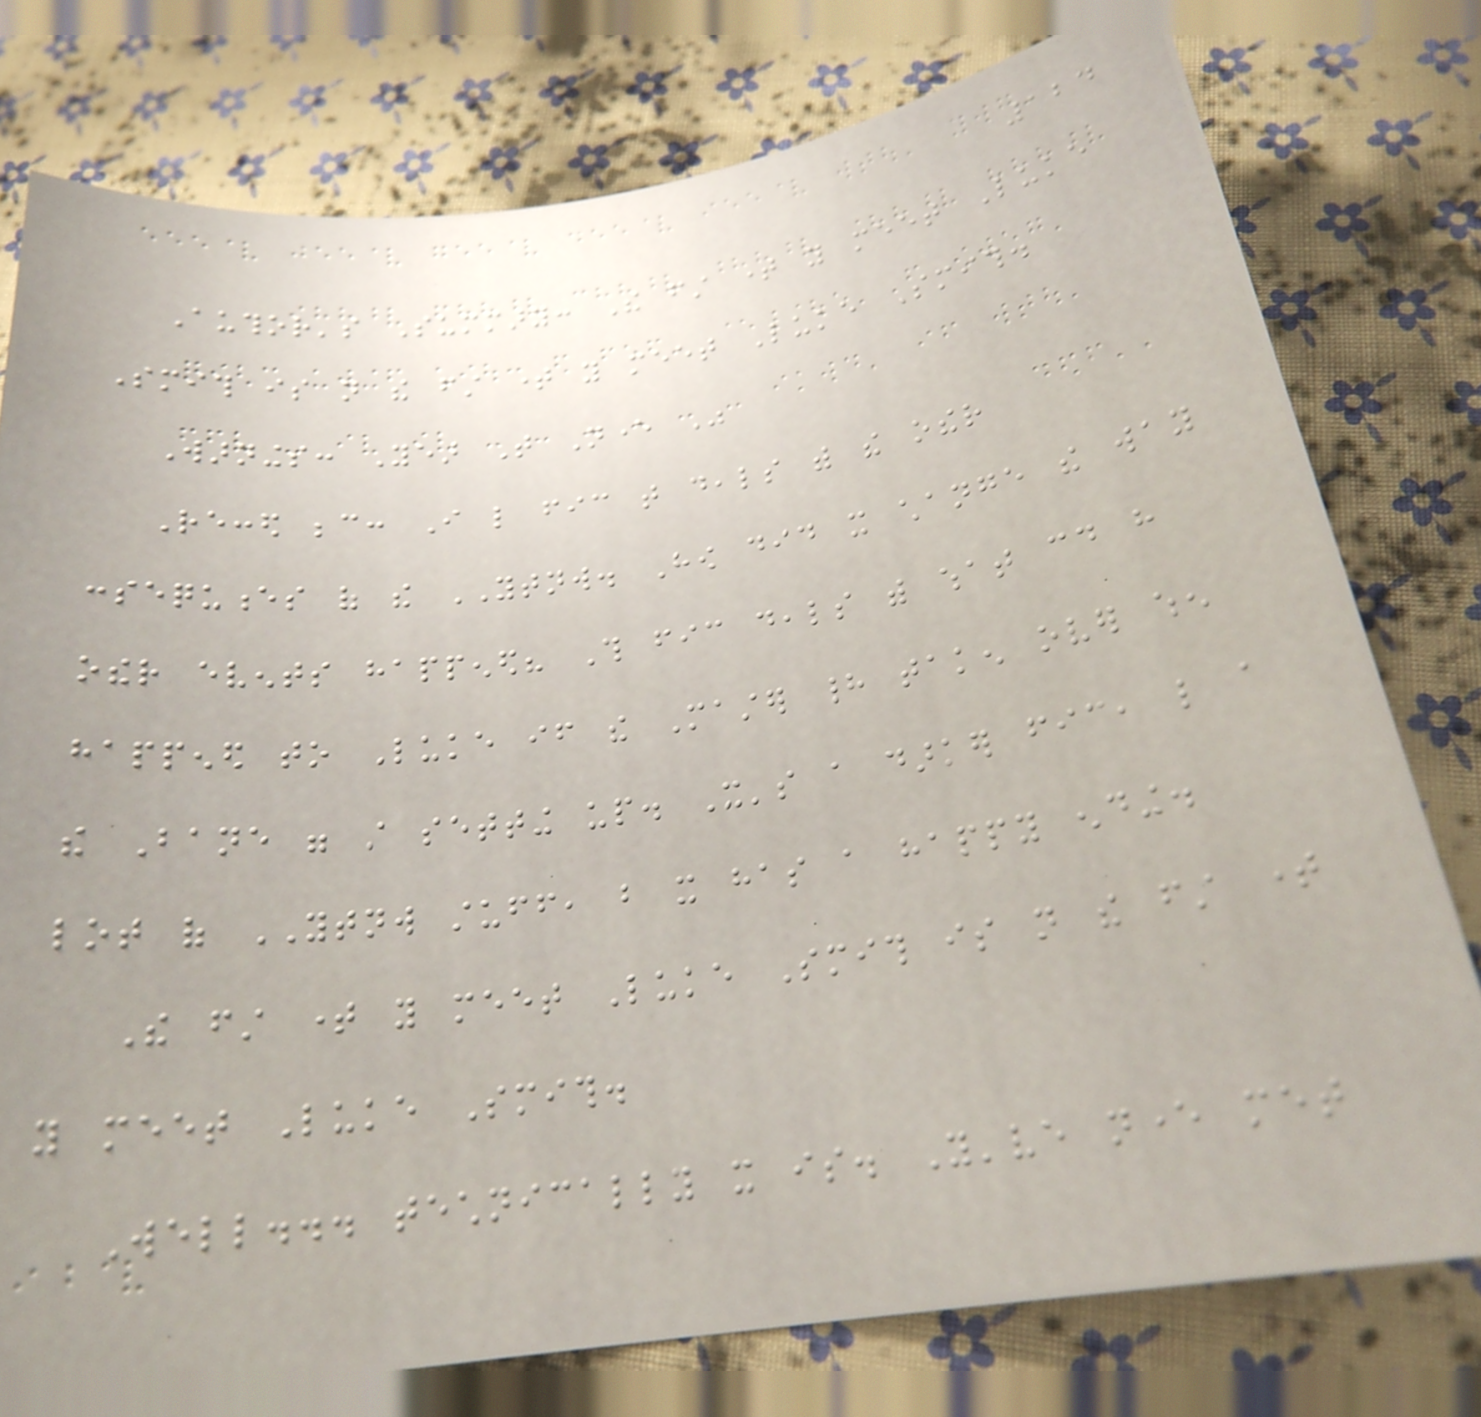124
Author's Summary: The first time you meet Luke
Smith is not the first time you meet Luke Smith.
Warnings: Year That Never Was
Recced because: I like fic that deals with the other
consequences of the YTNW. How did it change the way
other events happened? This fic deals with what could have
happened to Luke if the Master had taken over when
the Bane were still setting up. It's a darker fic, like a
lot of YTNW stuff, but it has a happy ending.
The first time you meet Luke Smith is not the first time
you meet Luke Smith.
Well... technically it is. You've never met
